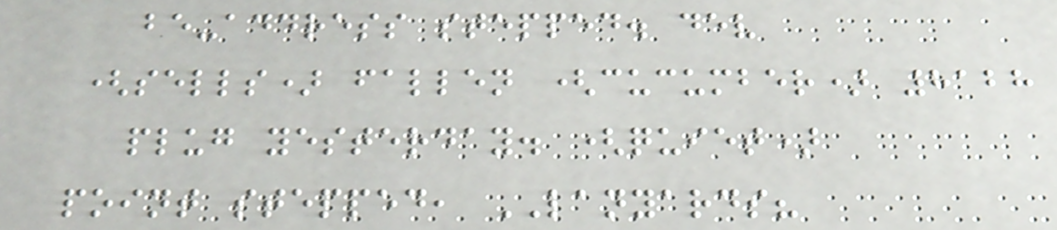be-address stepped. dev
(sells) fallen (cucumber) 8128
plug yesterday. (quiet)
point stepped, LANYARDS?
